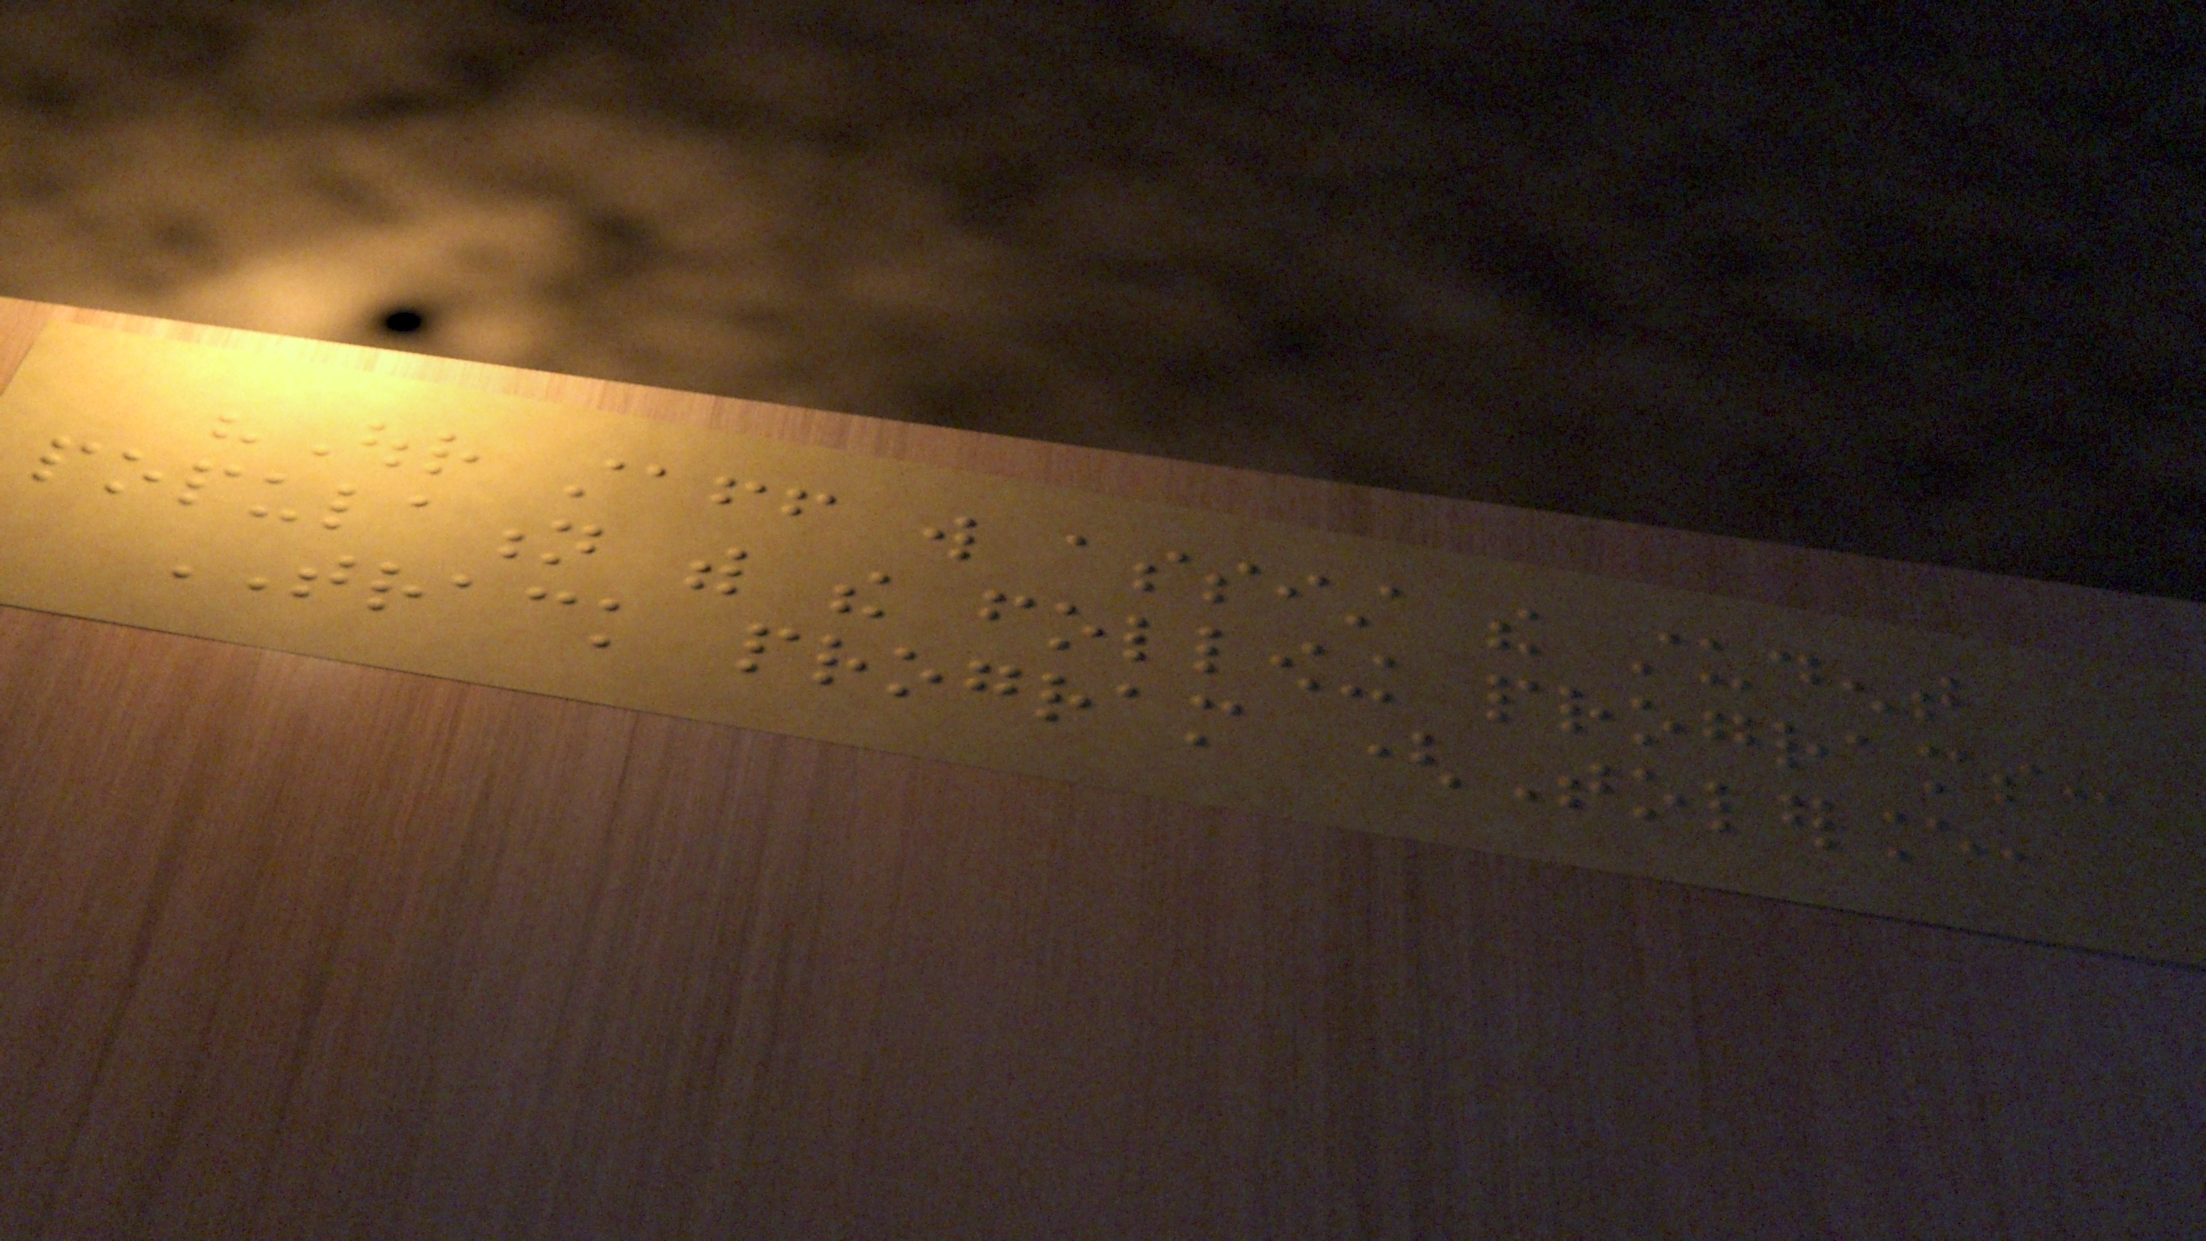"Our staff will assist the student
population with the following programs:
TRACK program (Tolerance,
